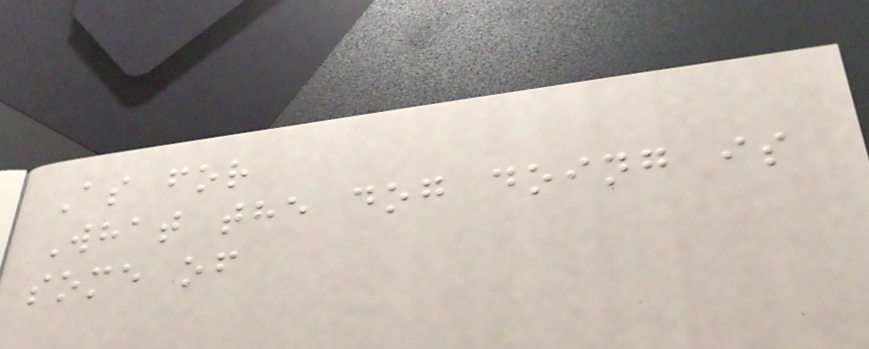As for
What the dog doing is
some of
